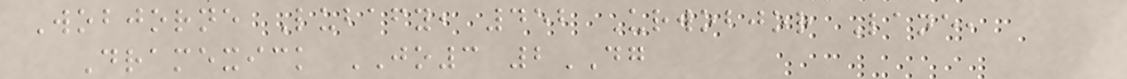Wobjorne Lubafy, 452 Urwobjor Lane,
Dramexick JO3 2DG
